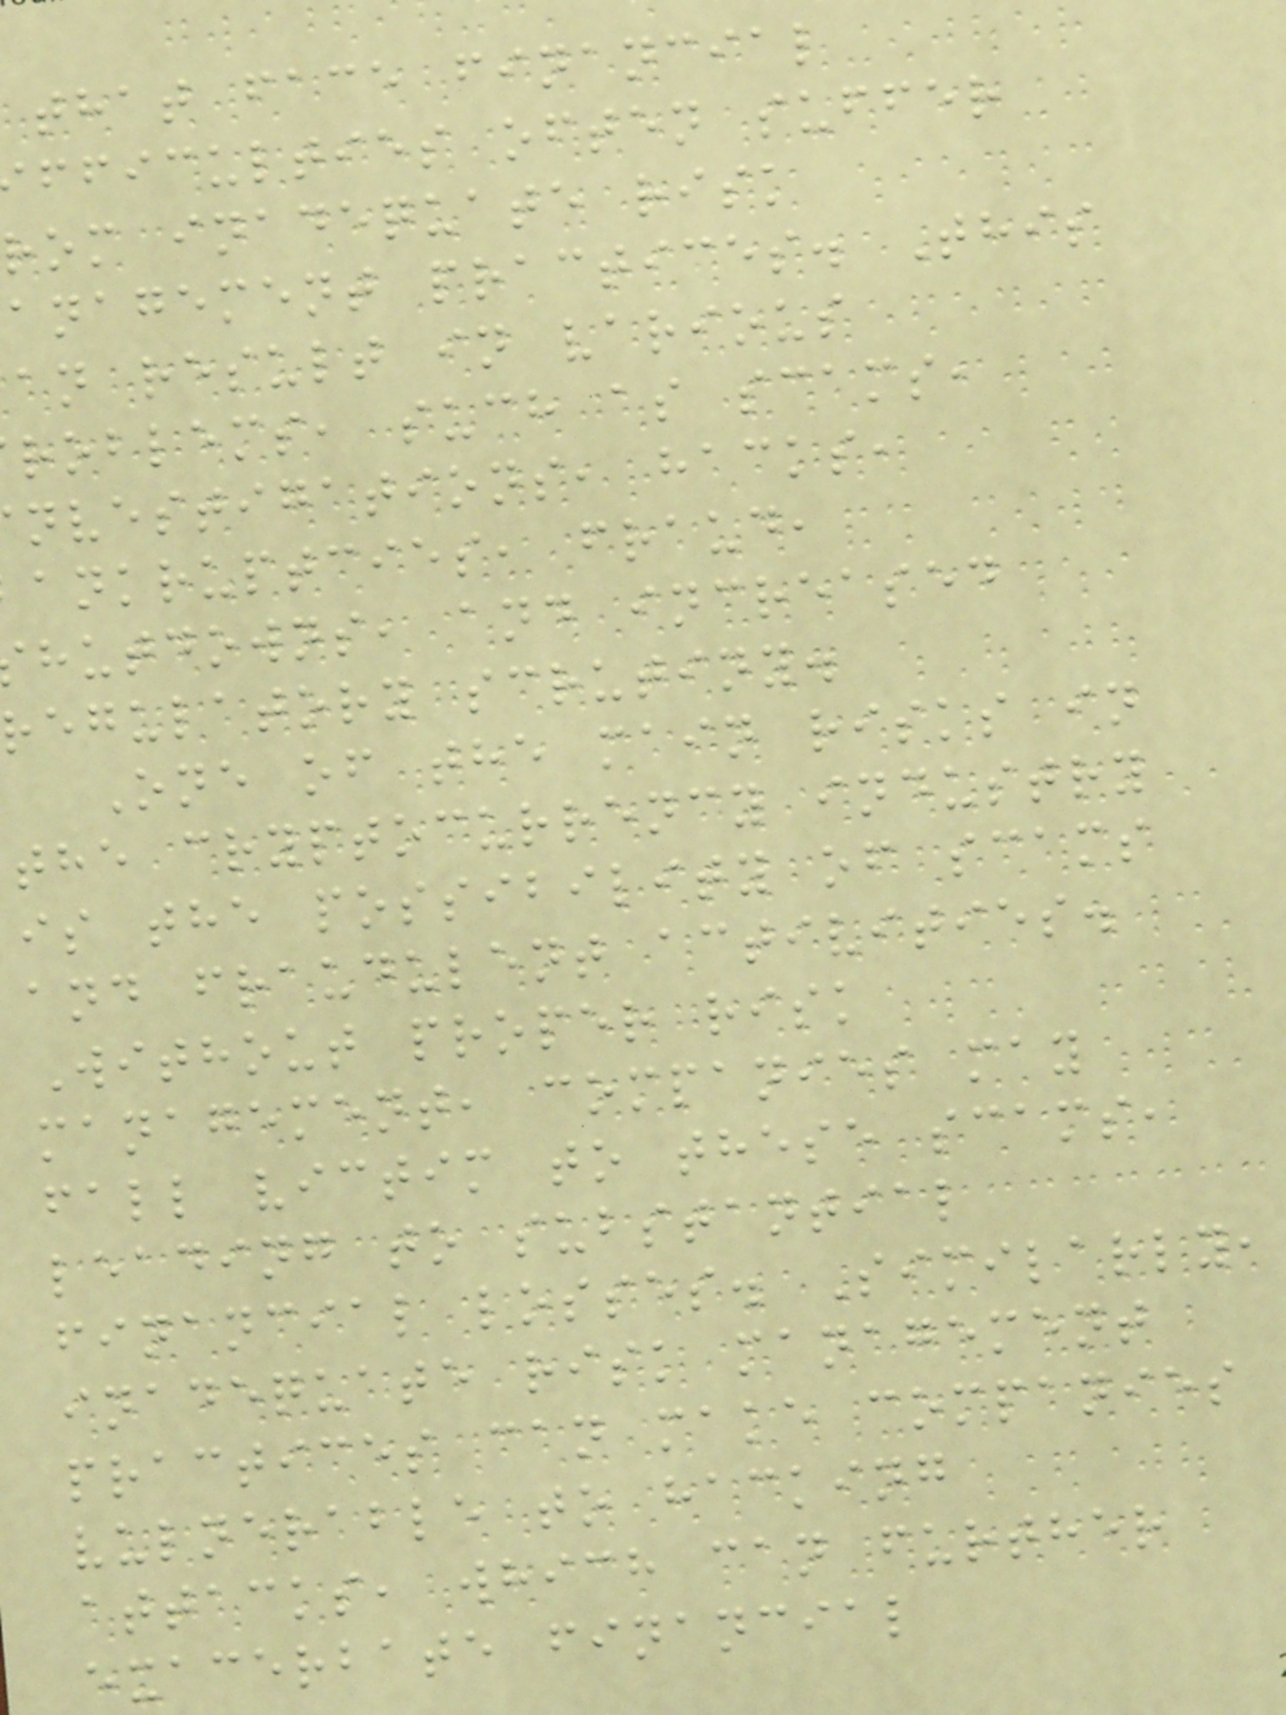that face financial
fficulties often suffer
rom inadequate risk
anagement practices. This
an result in various
roblems, such as scams,
nvestigations, hacks,
ankruptcies, fraud,
hutdowns, and increased
regulatory scrutiny.
One of the main risks in
the cryptocurrency industry
is the possibility of scams
and fraudulent activities.
Without proper risk
management, companies may
fall victim to these scams,
leading to substantial
financial losses. Similarly,
inadequate risk management
practices can make companies
vulnerable to hacking
attacks, which can further
exacerbate financial
